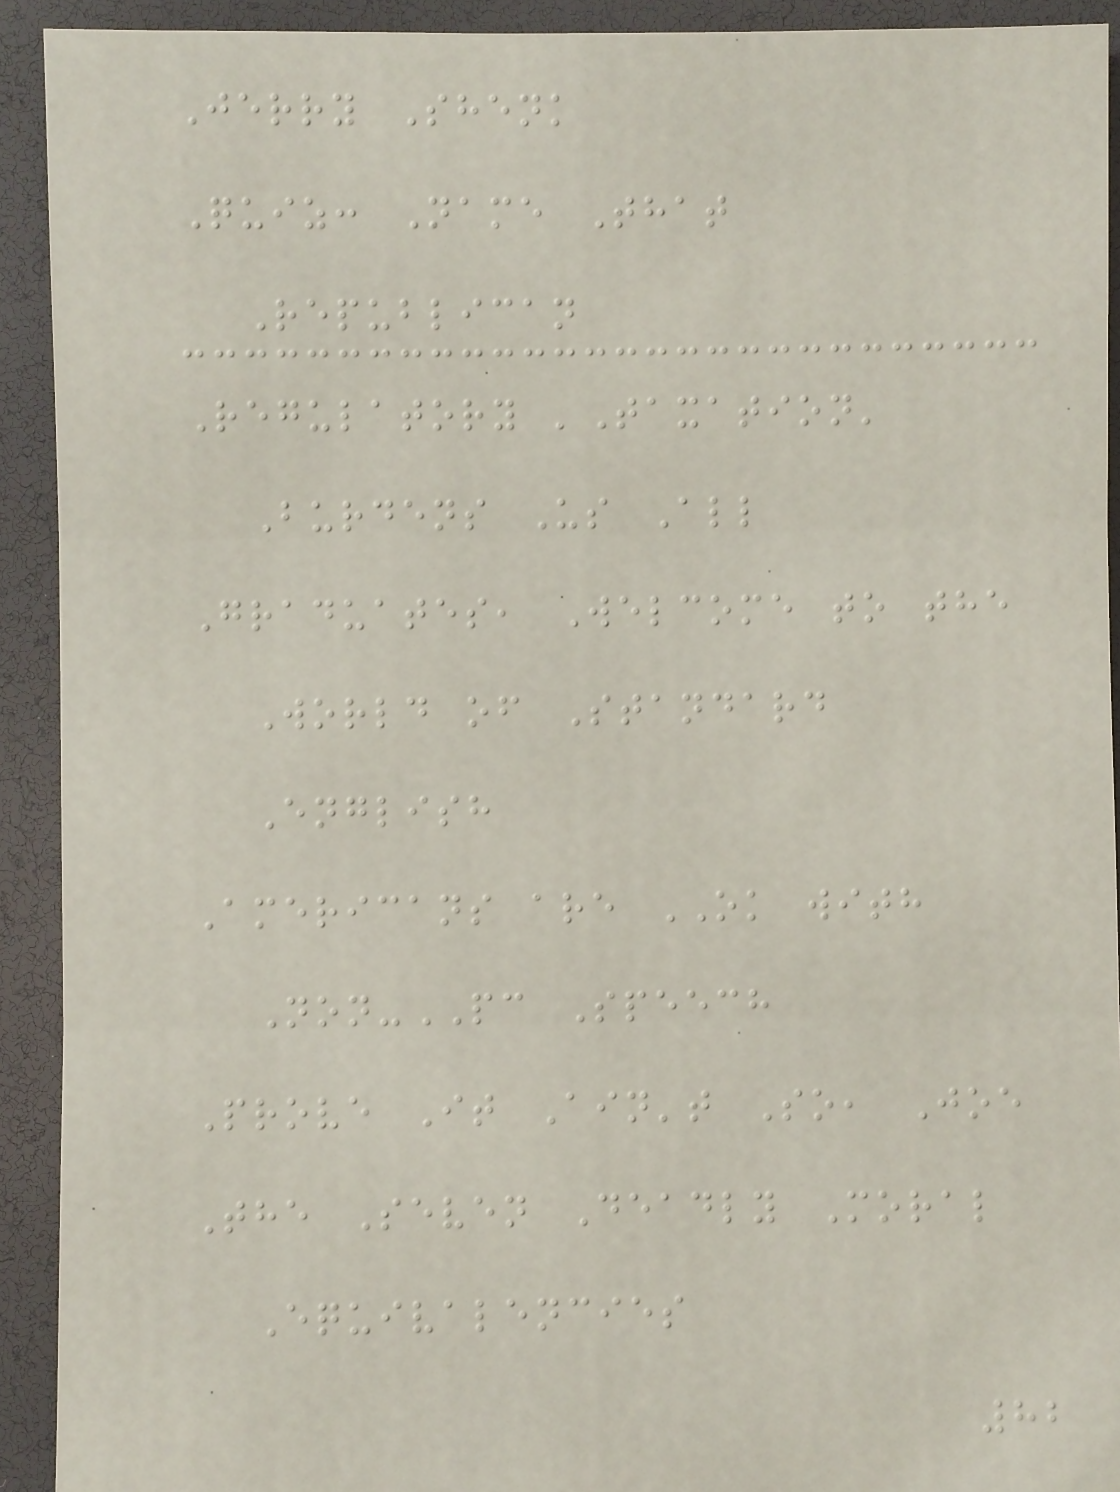Jerry Shenk
Quiz: Name That
Republican
Regulatory 'Taxation'
Burdens Us All
Graduates, Welcome to the
World of Standard
English
Americans are OK with
Non-PC Speech
Prove It Ain't So, Joe
The Seven Deadly Moral
Equivalencies
82
